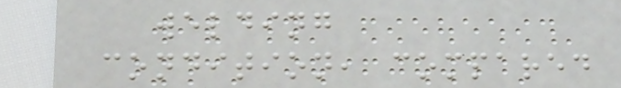welding
condition, compared
